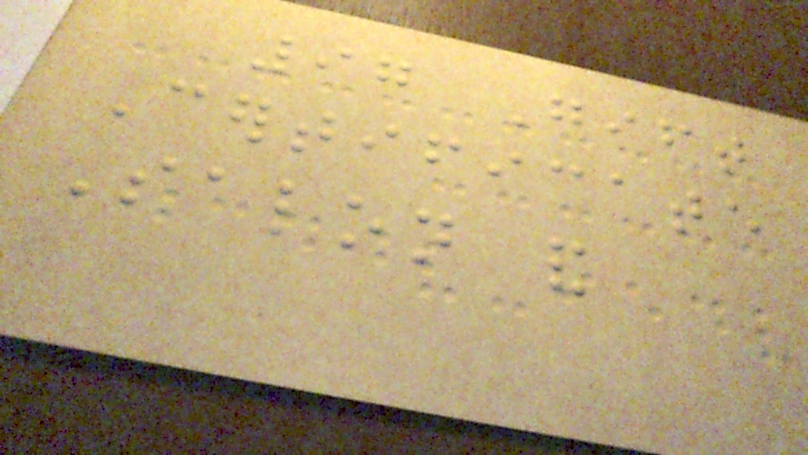97 Gift
Certificate
Salon and
